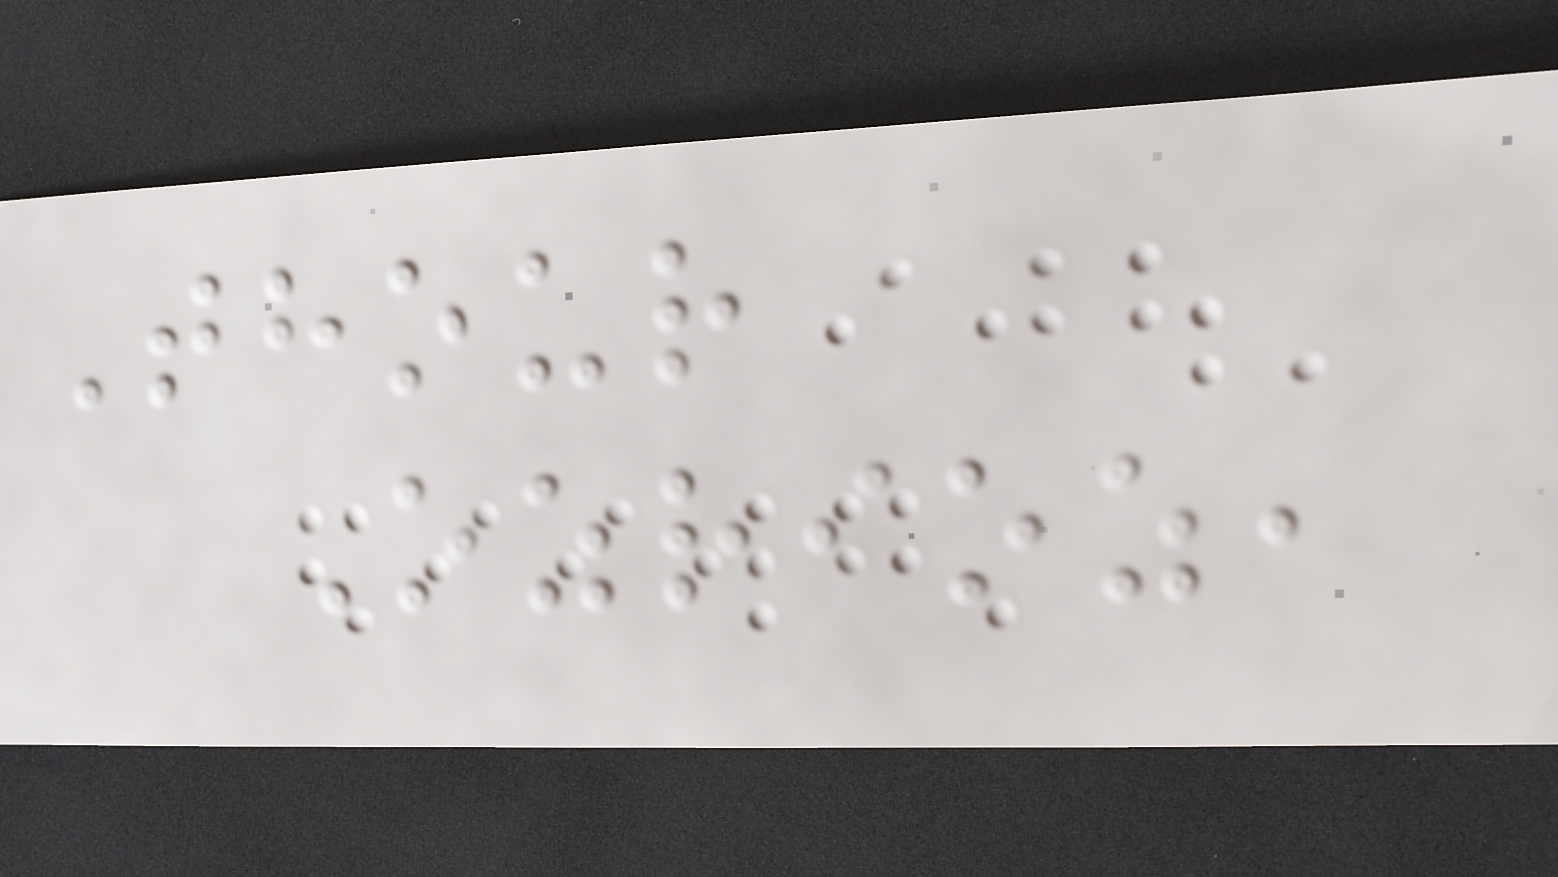Thour
Ozrioz,
